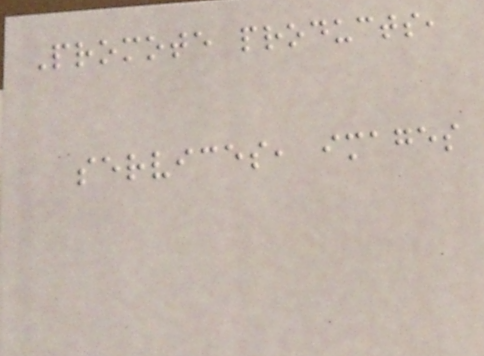Promote products,
services, images
